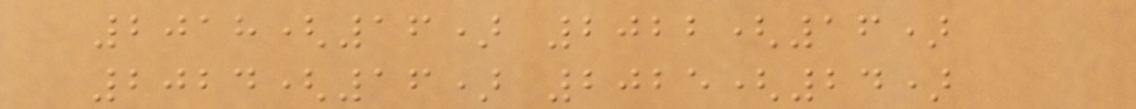2018(16) 2022(16)
2024(16) 2025(24)
